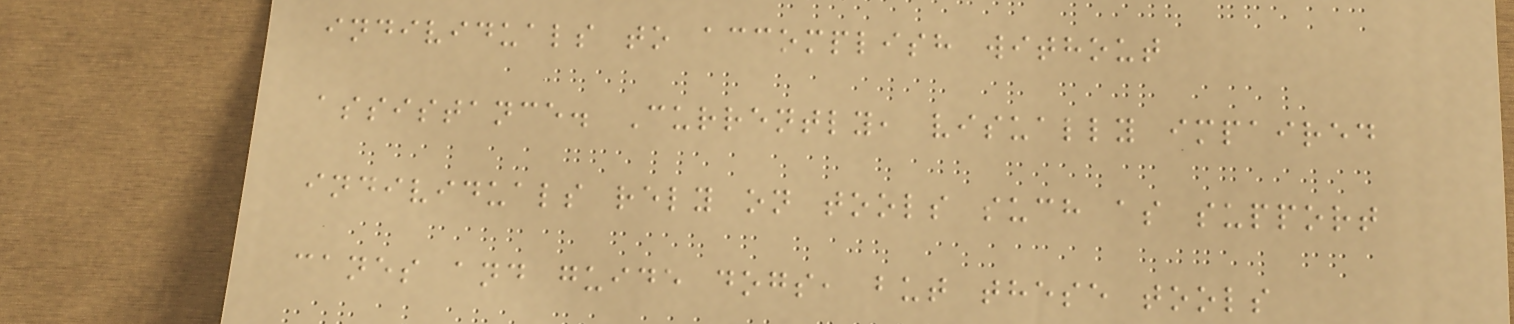individuals to accomplish without
assistance. Currently, visually impaired
individuals rely on tools such as support
canes and guide dogs, but these tools
